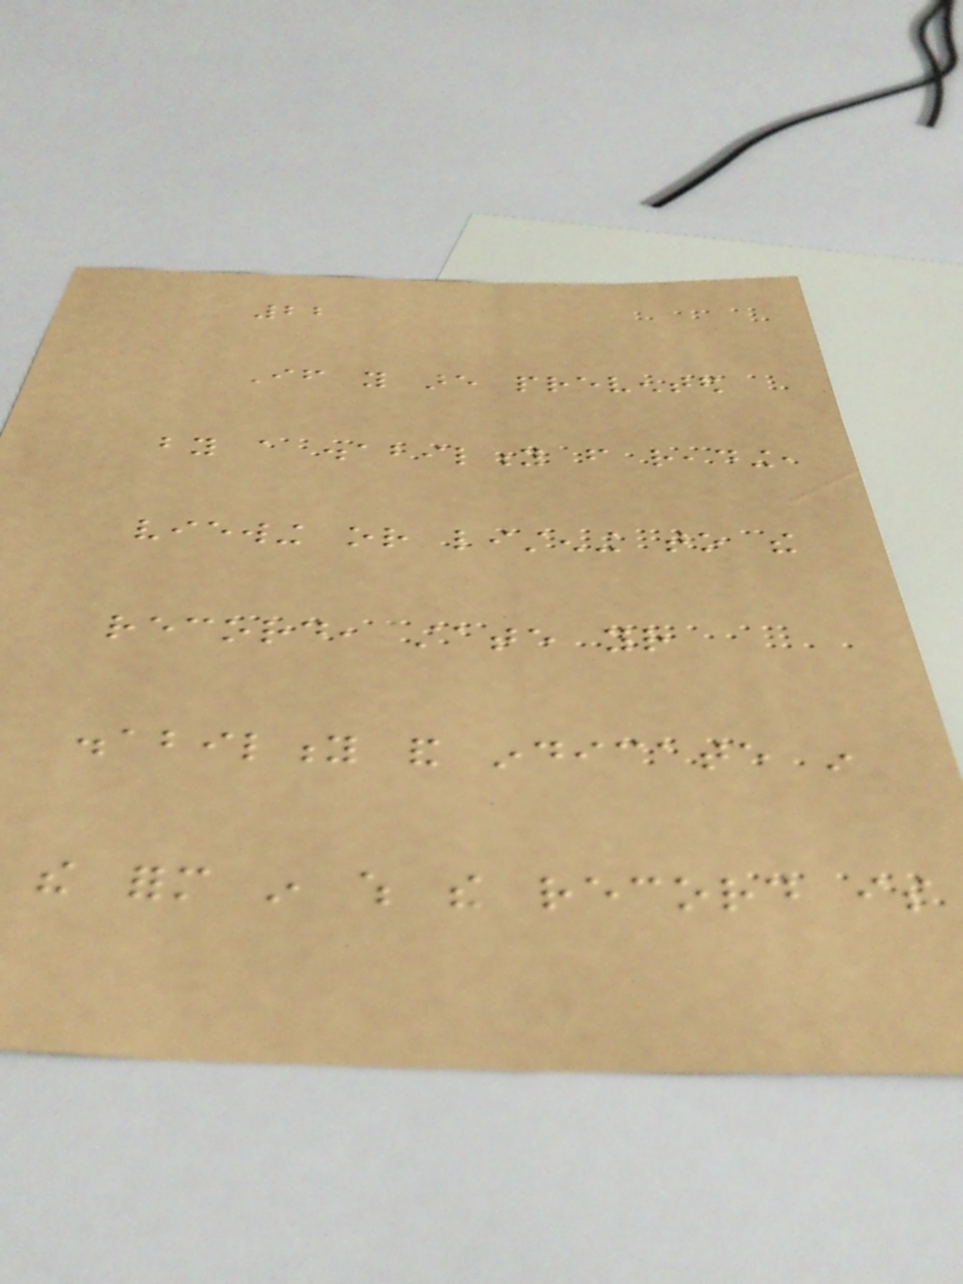22
If you are prevented
by a disability from reading,
viewing or listening to the
record, state your
disability and indicate in
the form in which the record is
